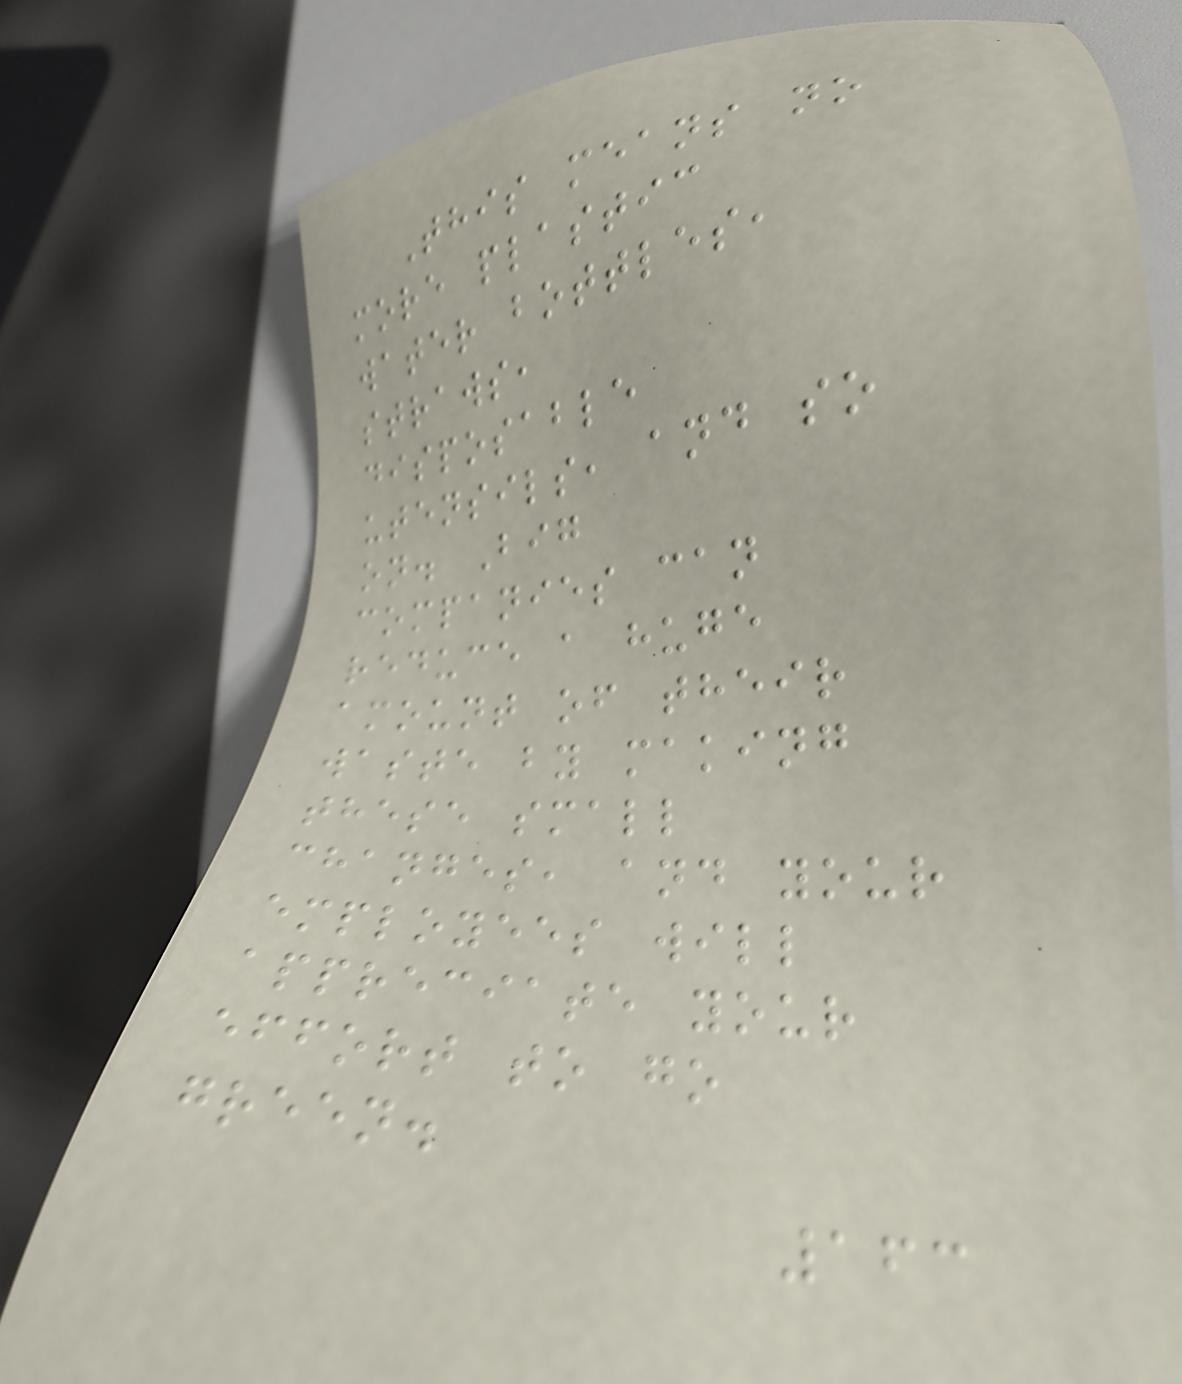This means no
more plastic
water bottles,
straws,
disposable
utensils, and so
on. Big
companies can
reduce a huge
amount of their
waste by making
these small
changes, and your
employees will
appreciate your
effort to go
green.
163
